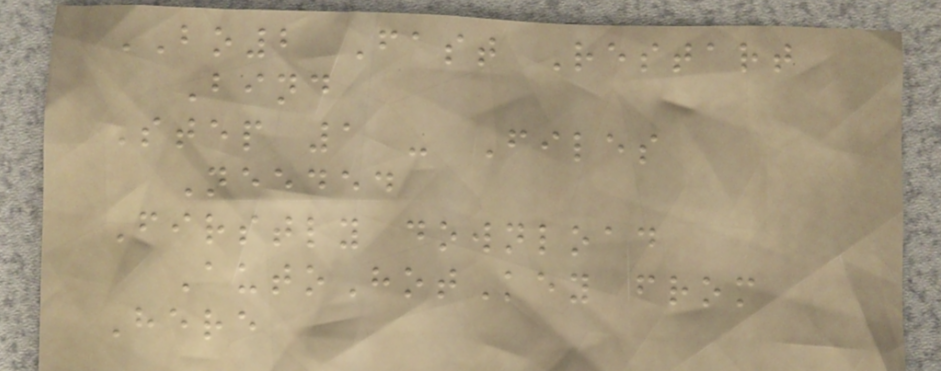BO2 Fast Restart
Bind
Step 1 - Files
Needed
Firstly download
AutoHotKey from
Here
